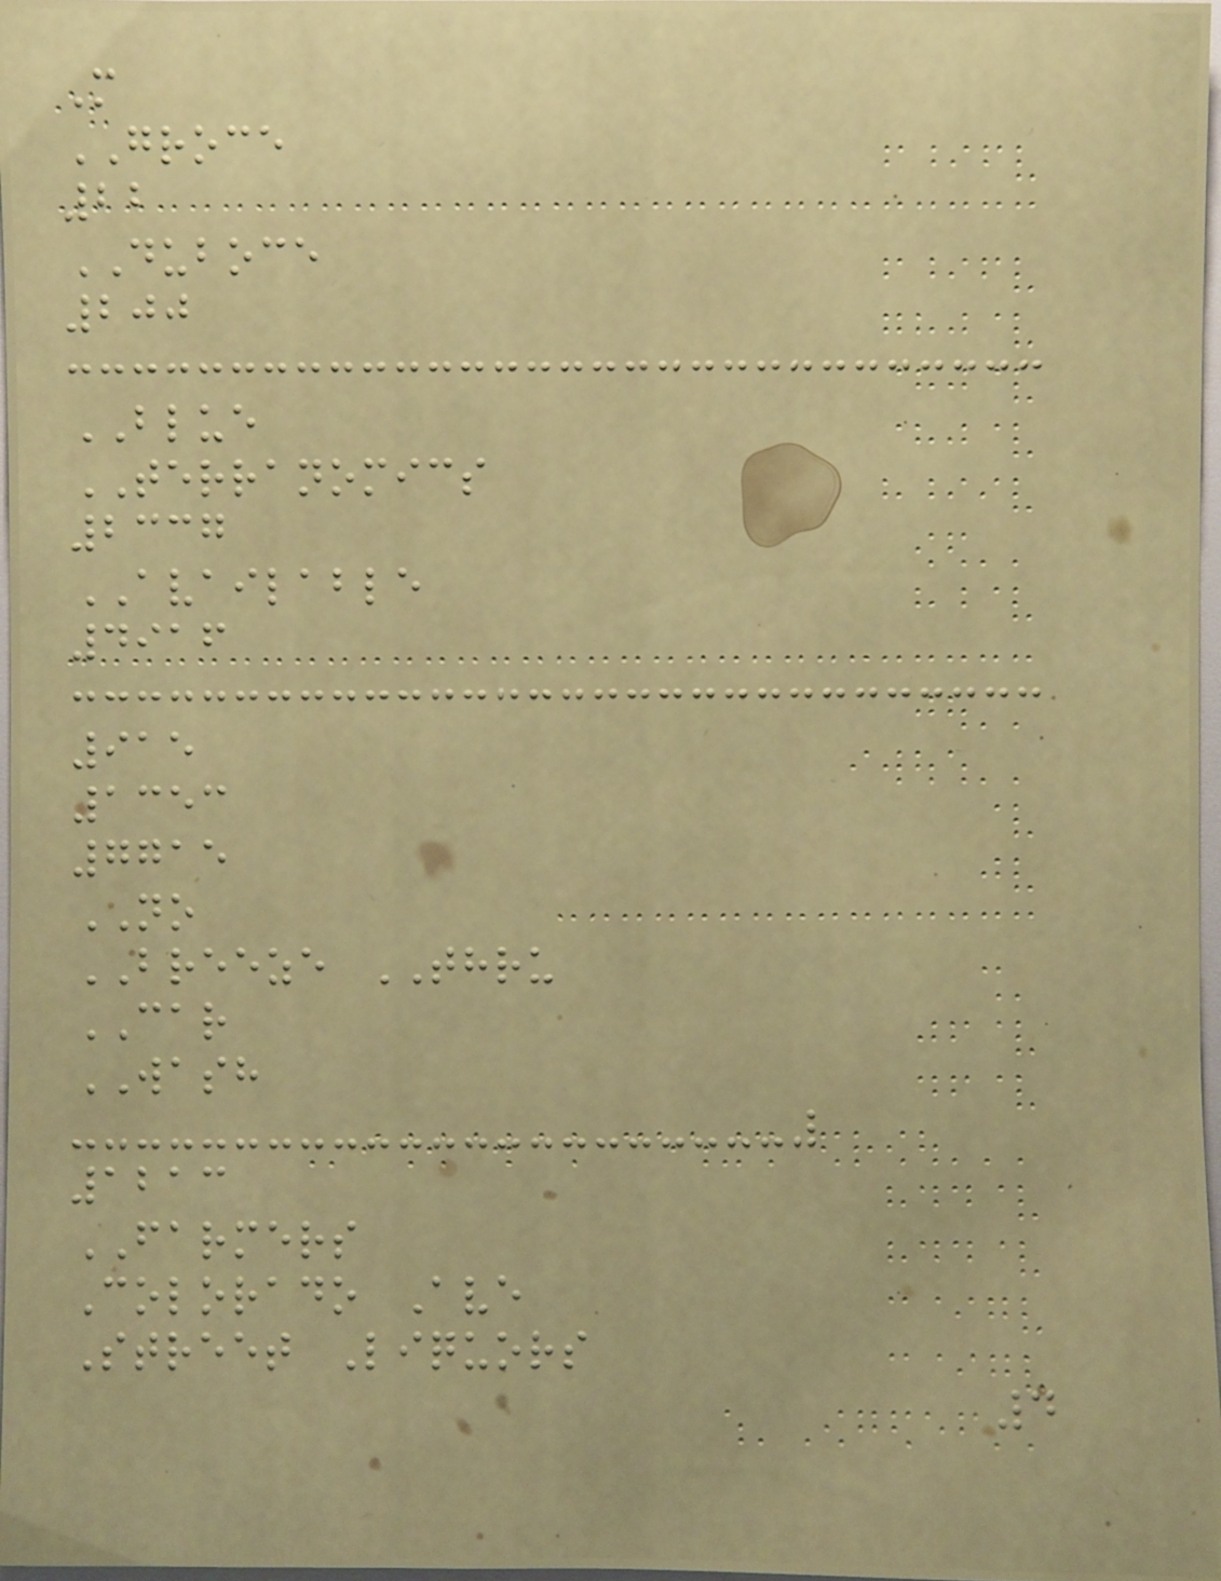M
GROCE
22
DUBOCE
200
BLUE
TERRANOMICS
2337
AVAILABLE
4916
915
1353
7715
NO
BREEZE THRU
CAR
WASH
1213
FARMERS
Colorado Ave
Street Liquors
4
